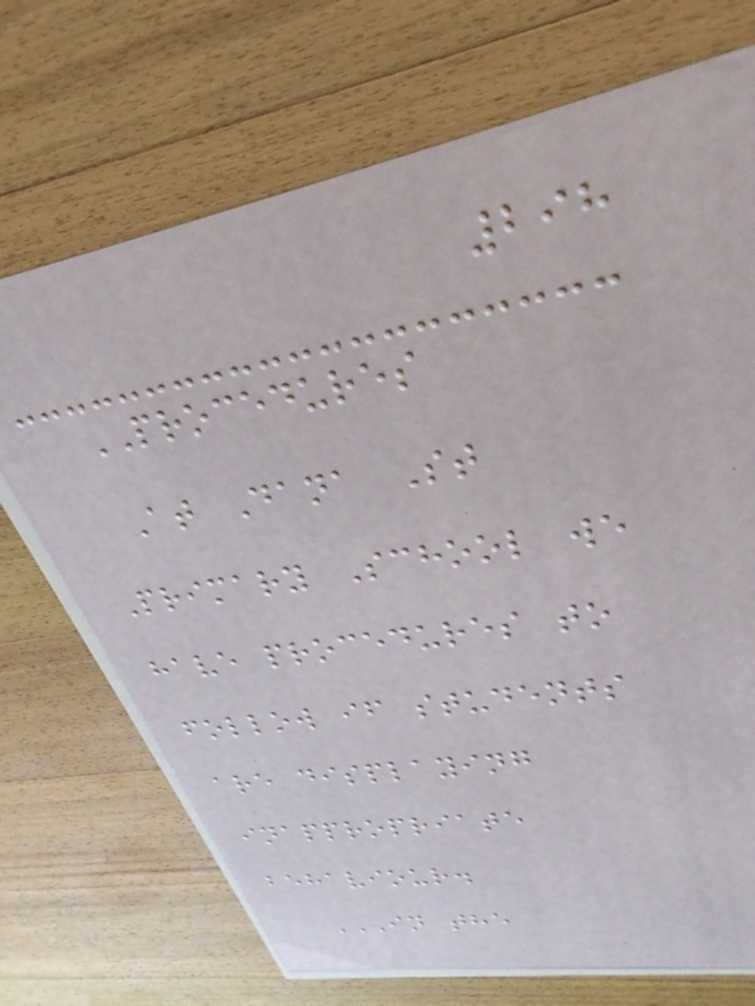298
PROCEDURES
At Dana St
Primary School we
have procedures to
follow if students
are displaying
inappropriate
behaviour.
IN THE
